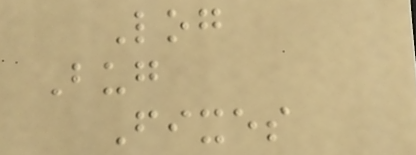Log
Bug
Fixes
